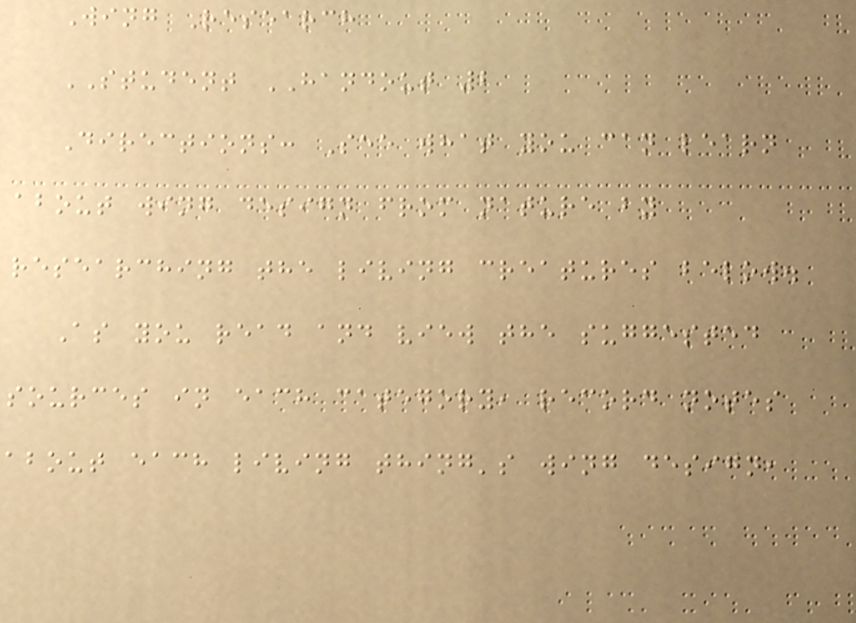Wing Research
STUDENT HANDOUT 2
Directions: See what you can learn
about wing design from nature by
researching the living creatures below.
As you read and view the suggested
sources in each category, record notes
about each living thing's wing design,
